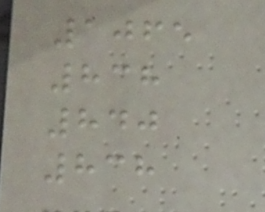1065
838
840
838
